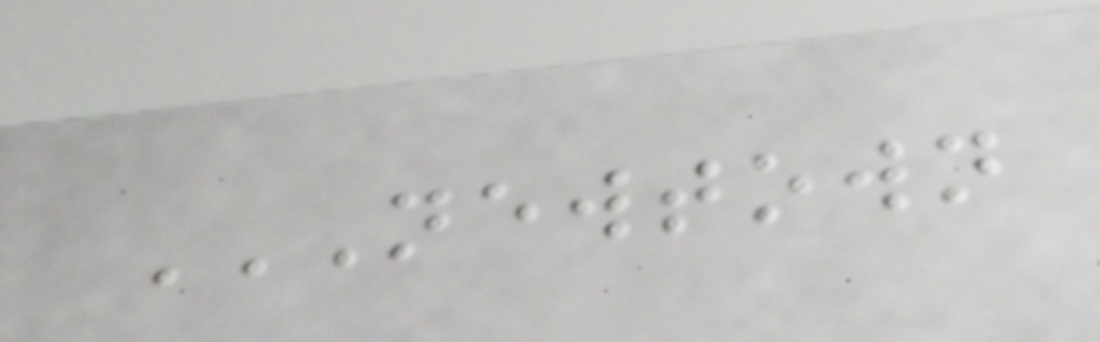NEWTOWN
